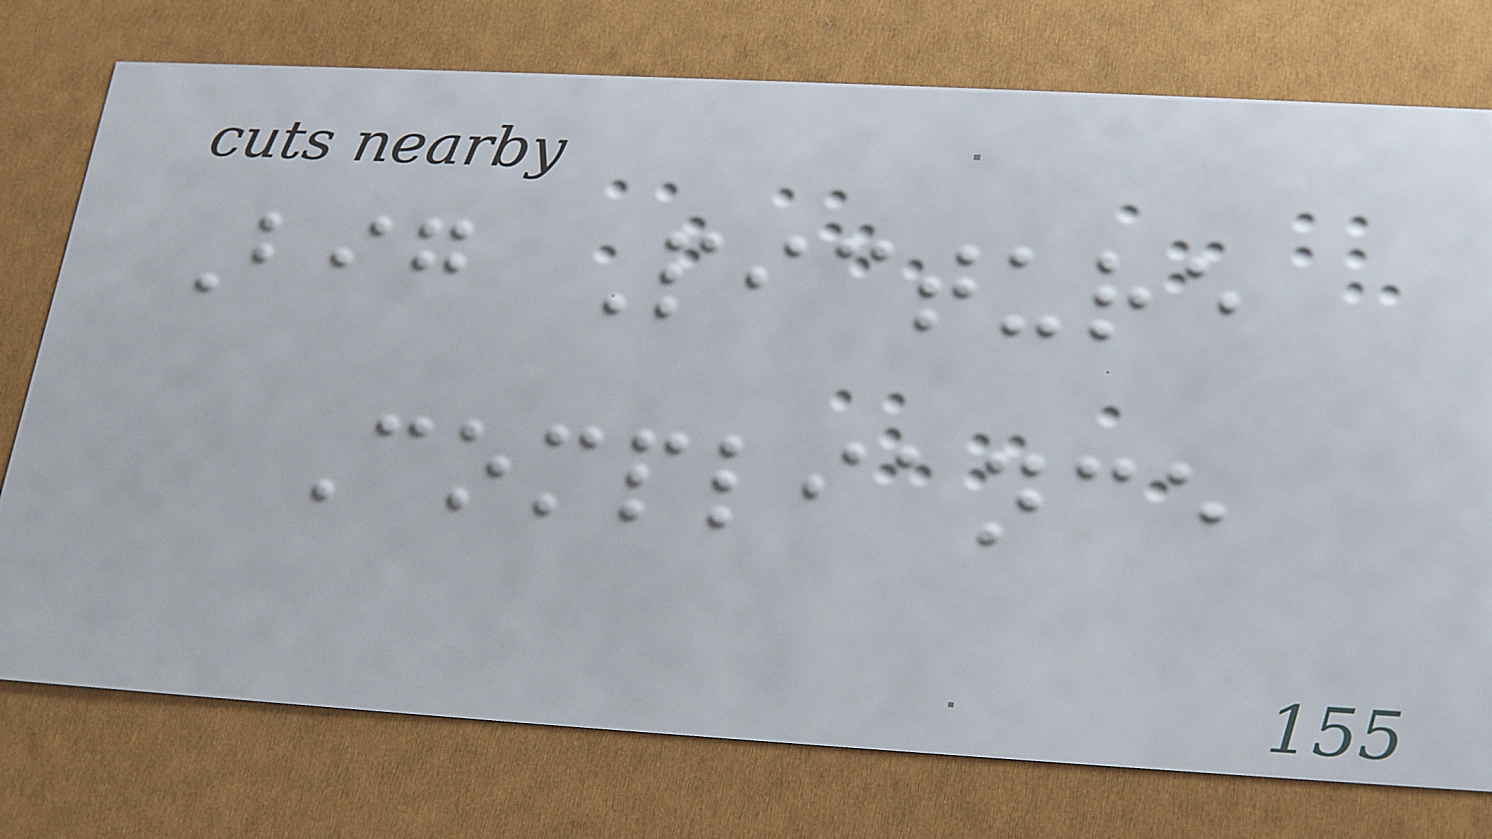Big Picture
Compliance
